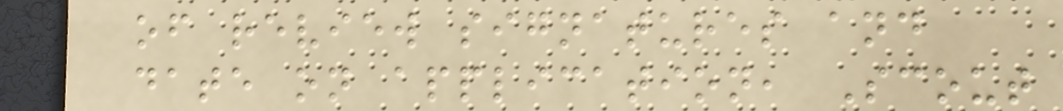of review signatures and
date on application, Scout
